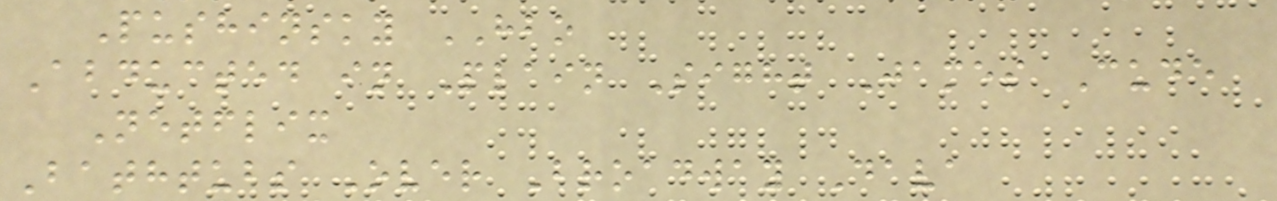Pushinsky HBO
Abducted in Plain Sight James Cude
Netflix
Bathtubs Over Broadway Dava
